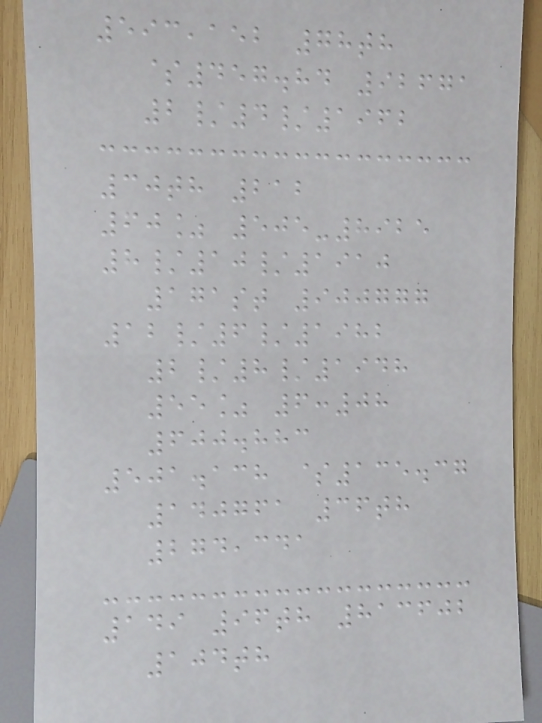593,152 78th
$457.84 92671
2/4/1962
30th 212
60% 505-8925
8/10/1910
171st 900777
12/6/1982
2/8/1948
55% 6:08
600.883
501.138 $135.37
140761 36th
274,341
149 96th 813602
104th
